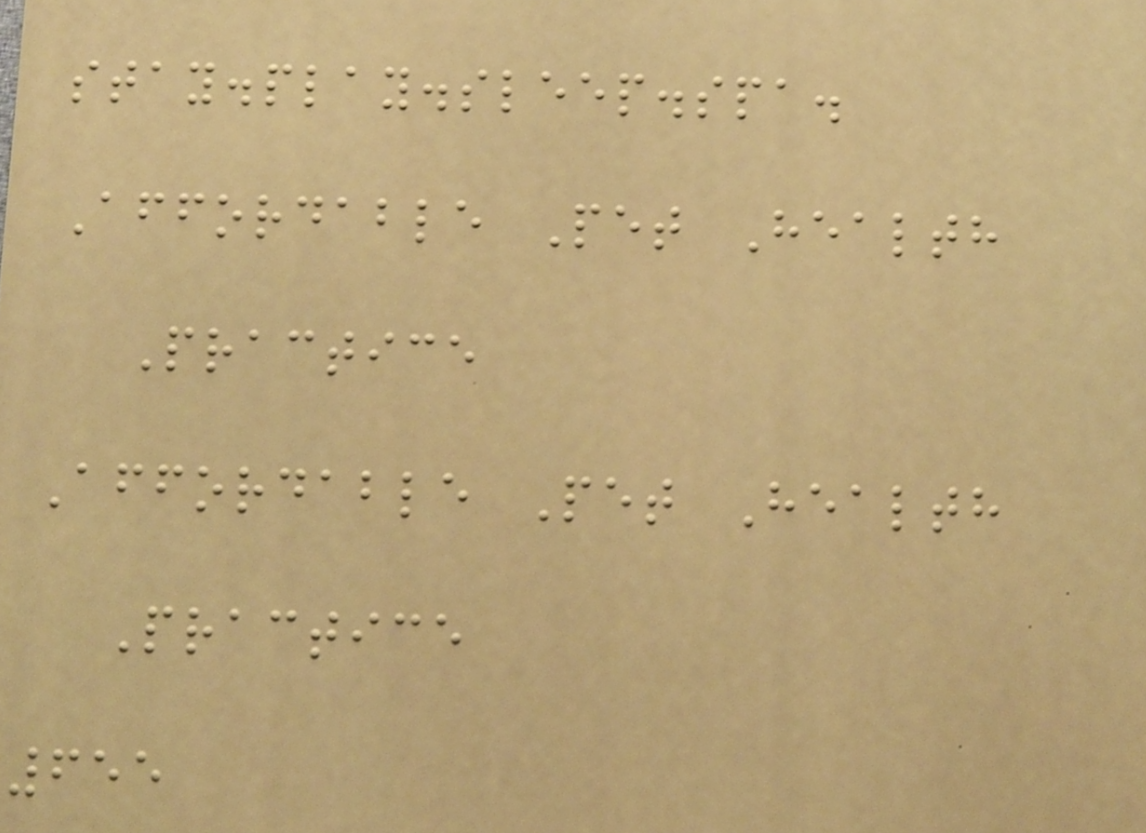stay.play.sleep.spa.
Affordable Pet Health
Practice
Affordable Pet Health
Practice
655
